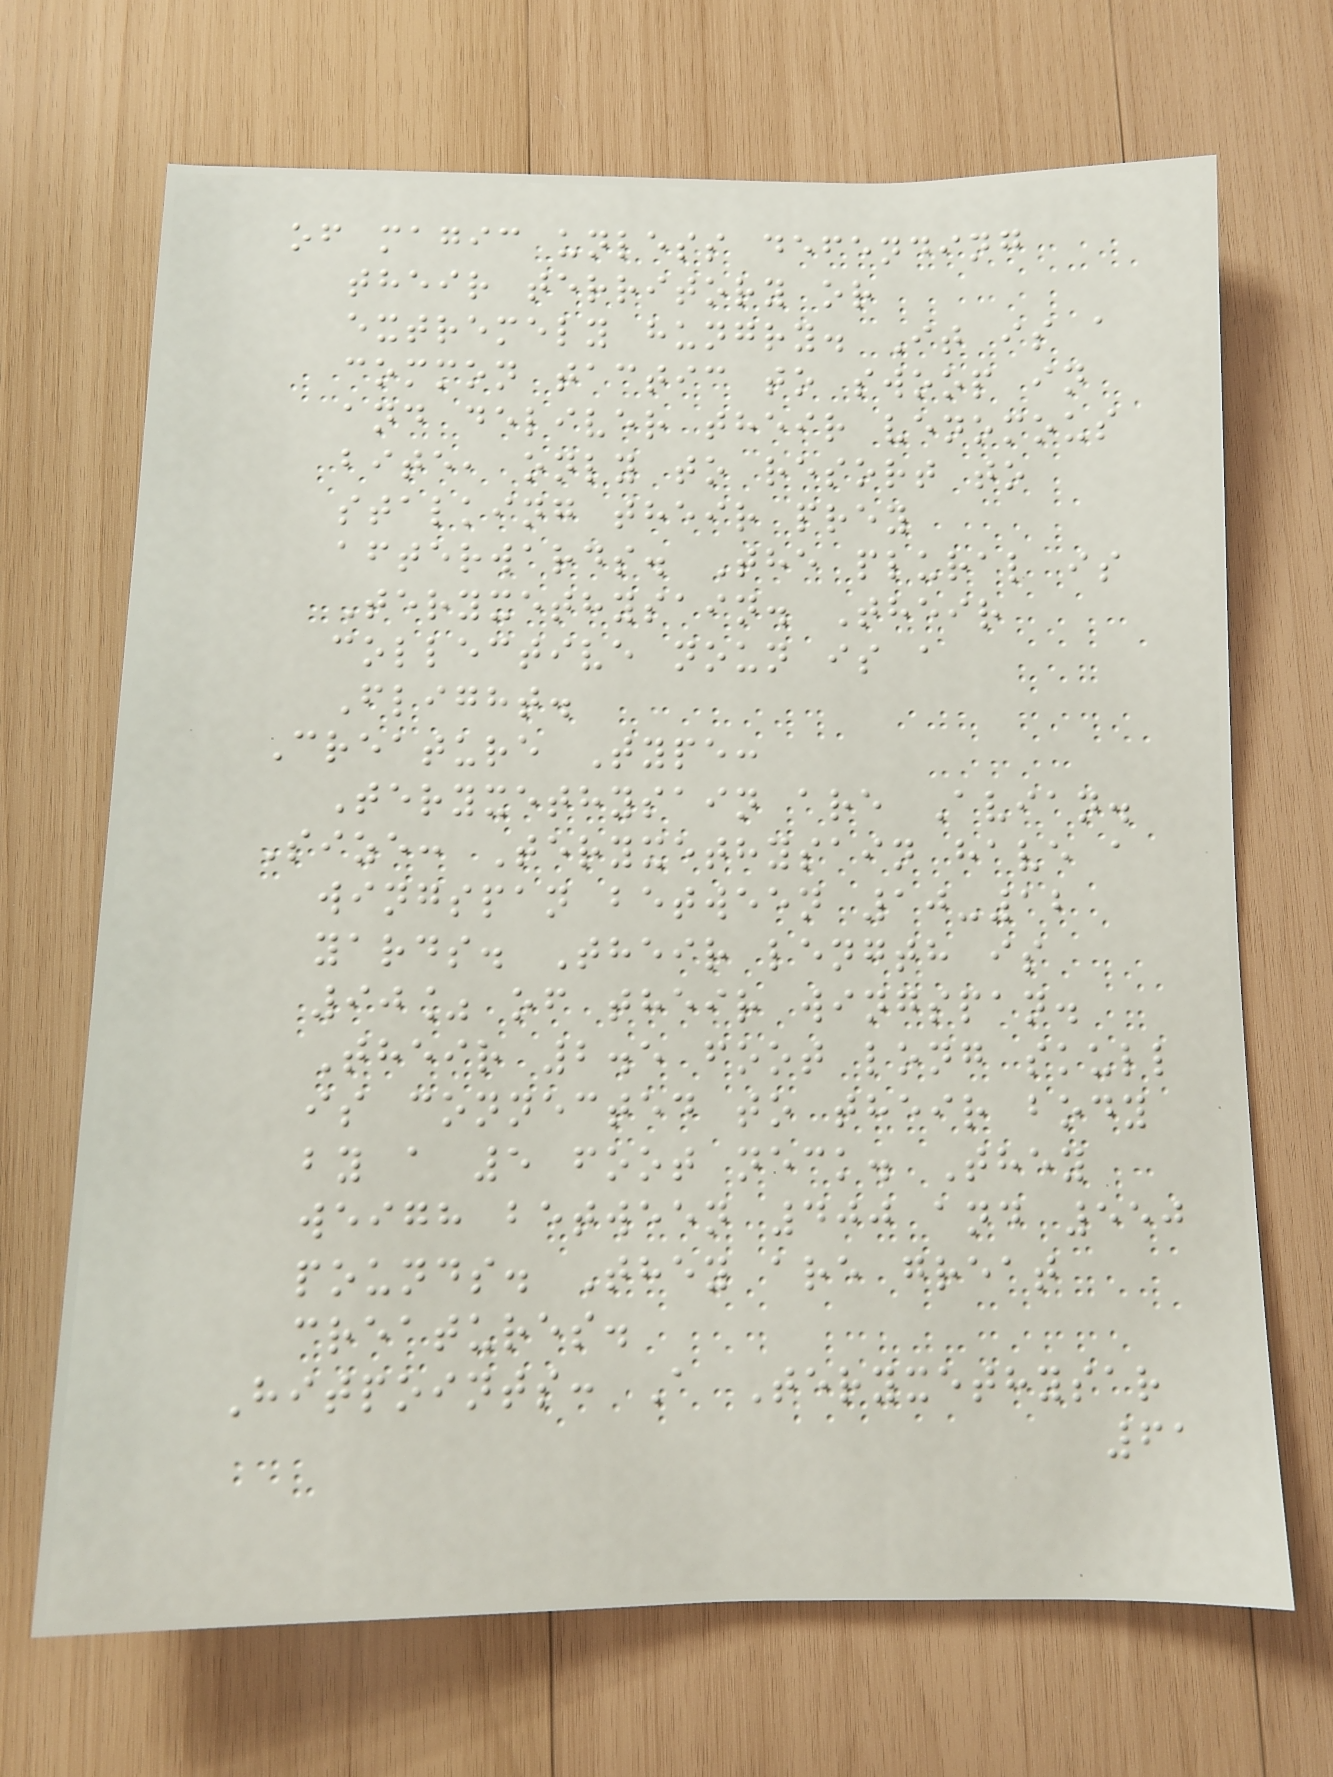of magic unless defending
their territory or
extremely hungry. It is a
common tactic to swoop in
and deliver their venomous
bite, only to resort to
stalking their prey
afterwards. The plural is
Teryxethysain. Their
collective noun is a
Flight.
Creature Type:
Teryxethysain are Avian.
Size: Teryxethysain have a
wingspan between 10-12
yards. Their length is
90% of their wingspan.
Their 2.5 foot long skull
is connected to their body
by a 5 foot neck. They
weigh between 400 and 550
pounds. They are great
creatures.
Hitpoints: A Teryxethysar
61
